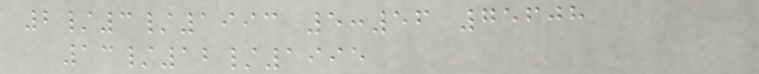2/3/1993 5:56 75608
13/12/1995
